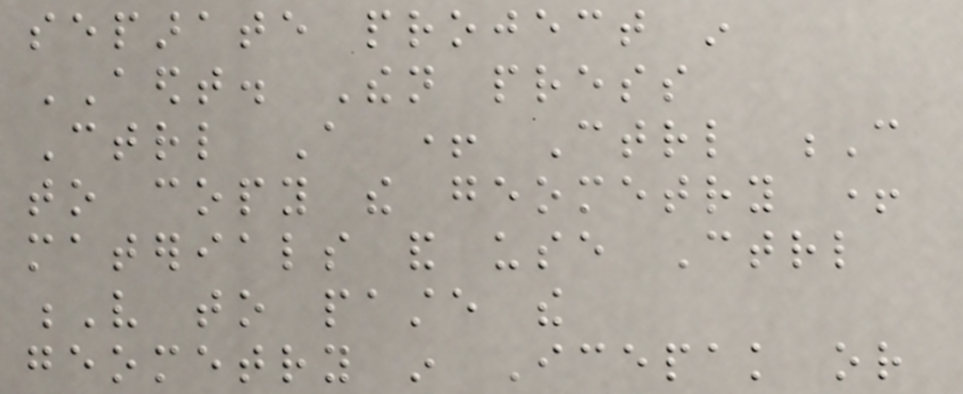separate project in
AEDT. Then press
Ctrl A + Ctrl C
to copy the geometry +
materials and use Ctrl
V to paste the
geometry in Icepak or
